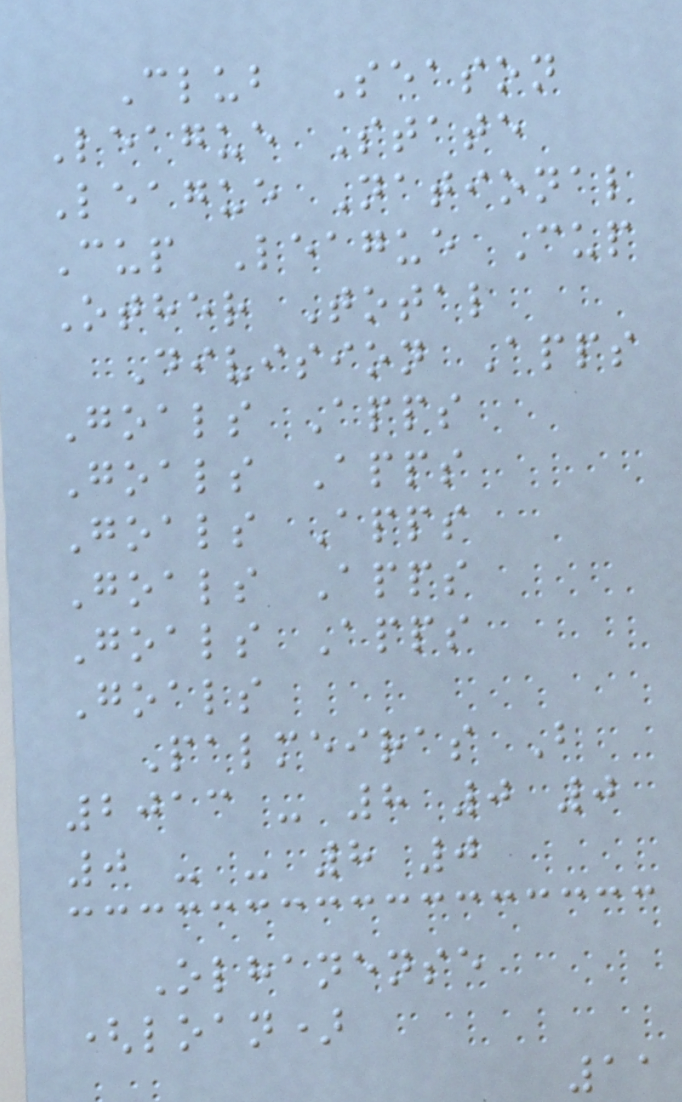Club Season
League State
League National
Cup League Cup
Other Total
Division Apps
Goals Apps
Goals Apps
Goals Apps
Goals Apps
Goals Apps
Goals
Palmeiras B
2013 - 8 0 0
0 - - 8 0
Olhanense
(loan)
11
